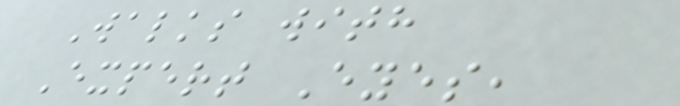Walks with
Expert Eyes,
